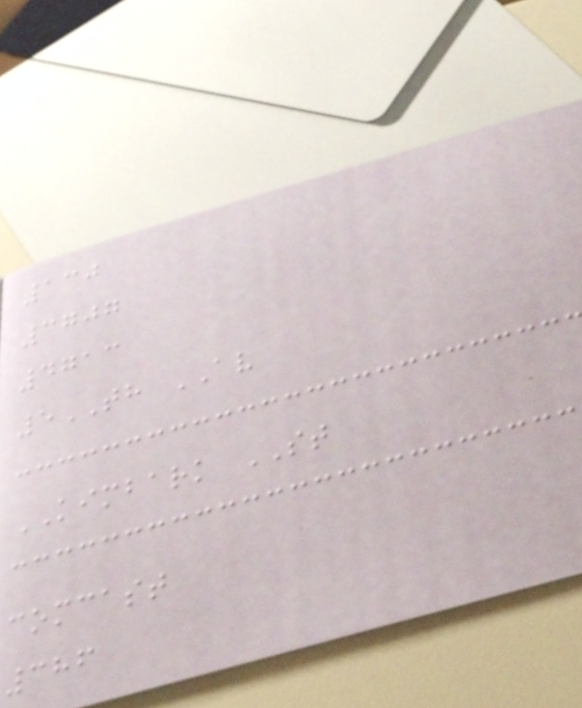130
3707
4713
5TH AV
KIMBARK ST
comcast
386
